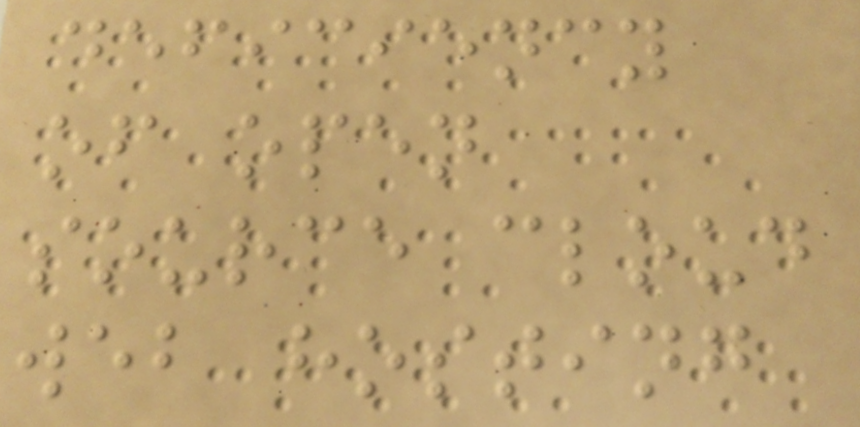deficiency
of open
source cloud
web hosting
